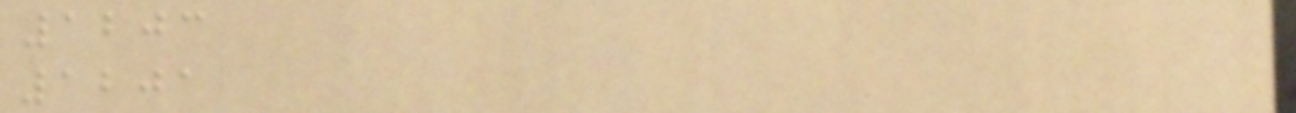1203
1201
